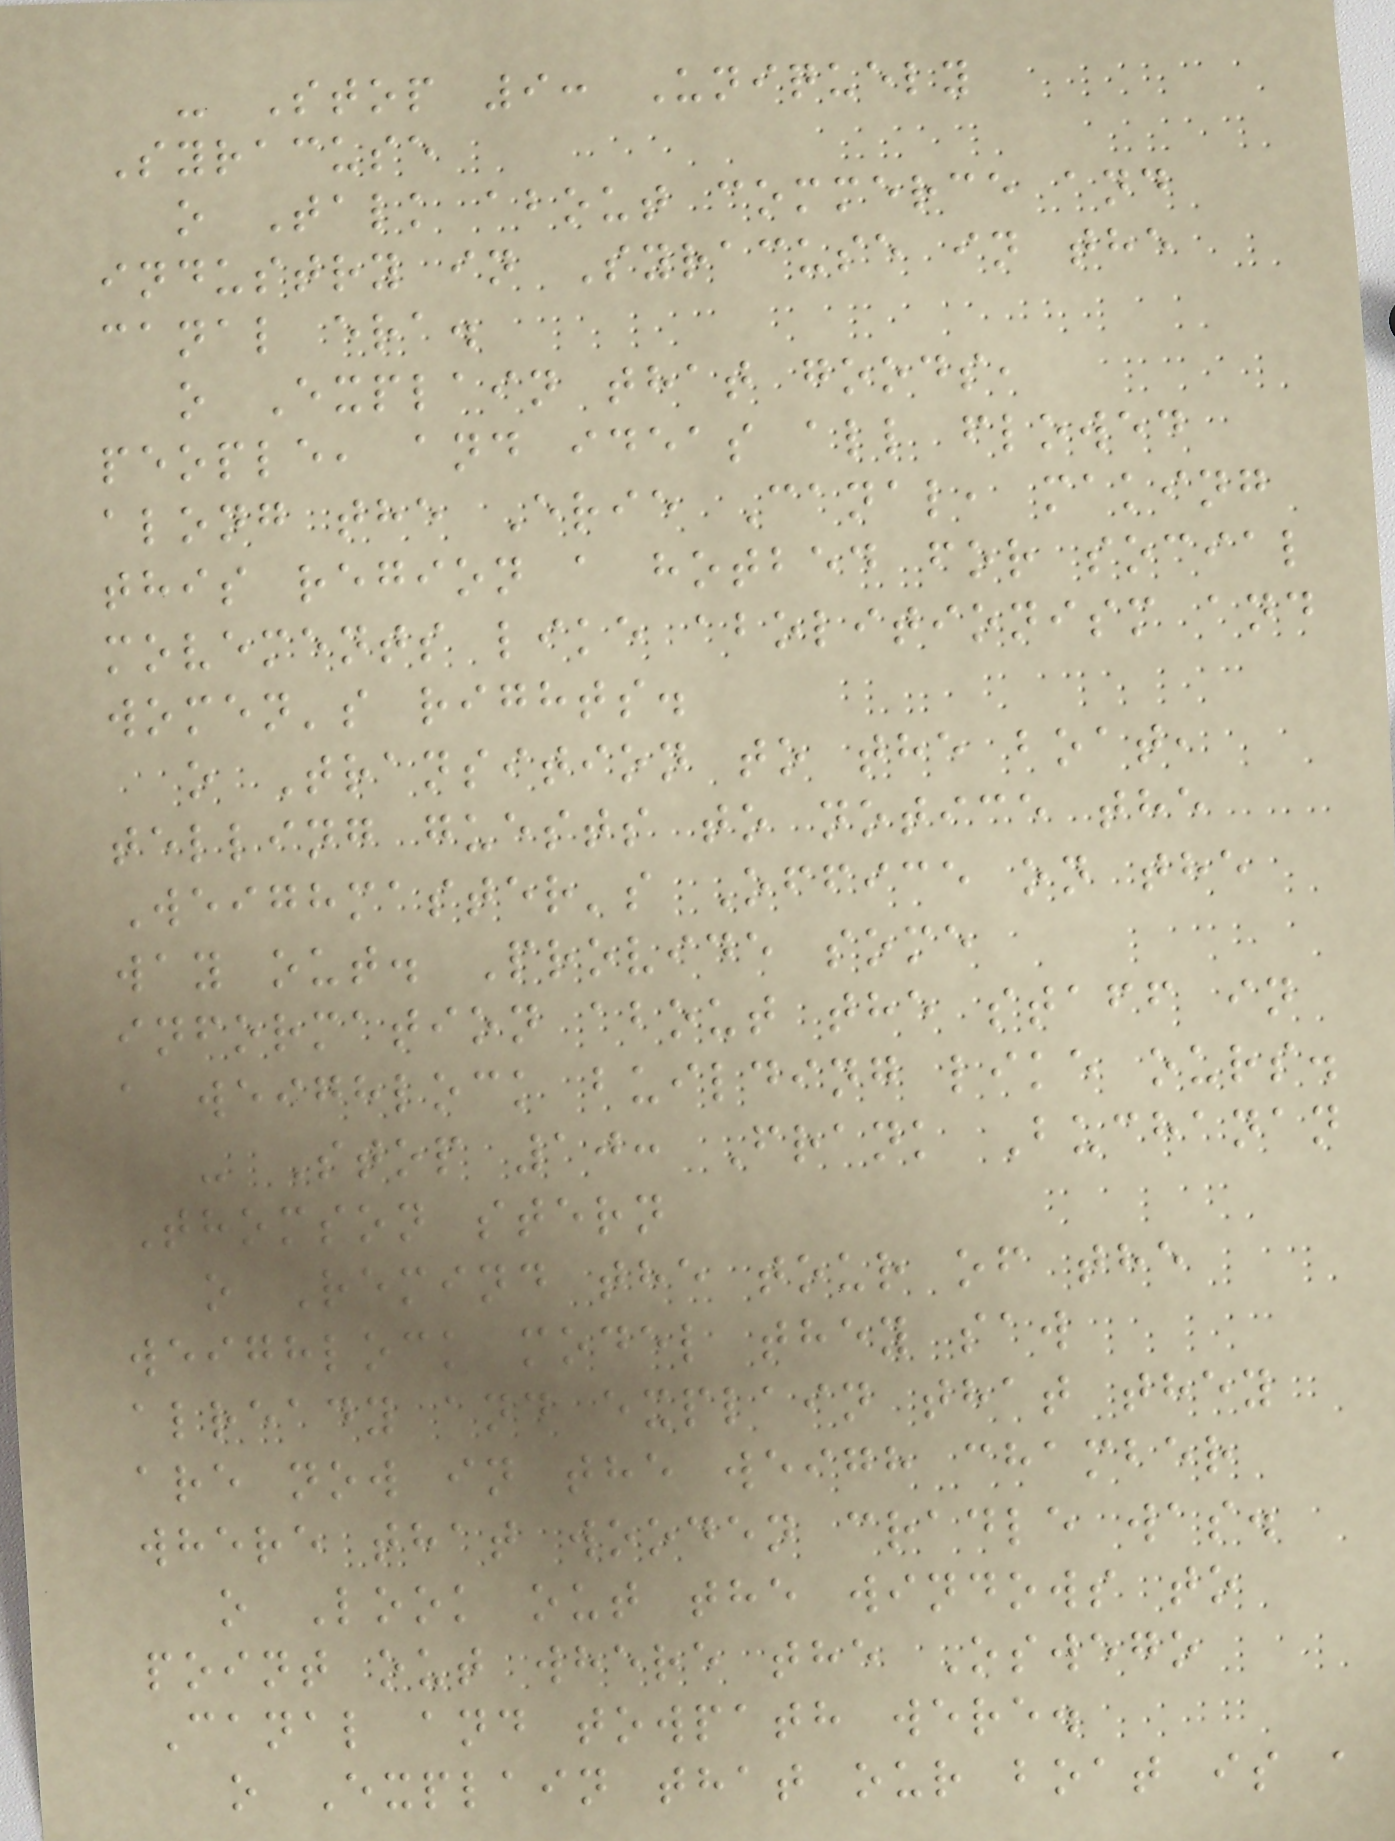- Stop 9: Uniquely
Syracuse
o Talk about commerce and
industry in Syracuse in the
canal era.
o Explain that goods,
people, and ideas all flowed
along the Erie Canal, making
this region a hotbed for social
movements like abolitionism and
women's rights.
o Transition to the boat,
telling guests to notice the
Weighmaster's Office on the
way out. Provide some
information about the staff in
a weighlock building like ours.
- Stop 10: Frank Buchanan
Thomson stern
o Remind the tour of the
weighlock model they saw
already and explain that they
are now in the weigh chamber
where that wooden cradle was.
o Look out the windows to
point out where the Oswego
Canal and towpath were.
o Explain that our boat is a
